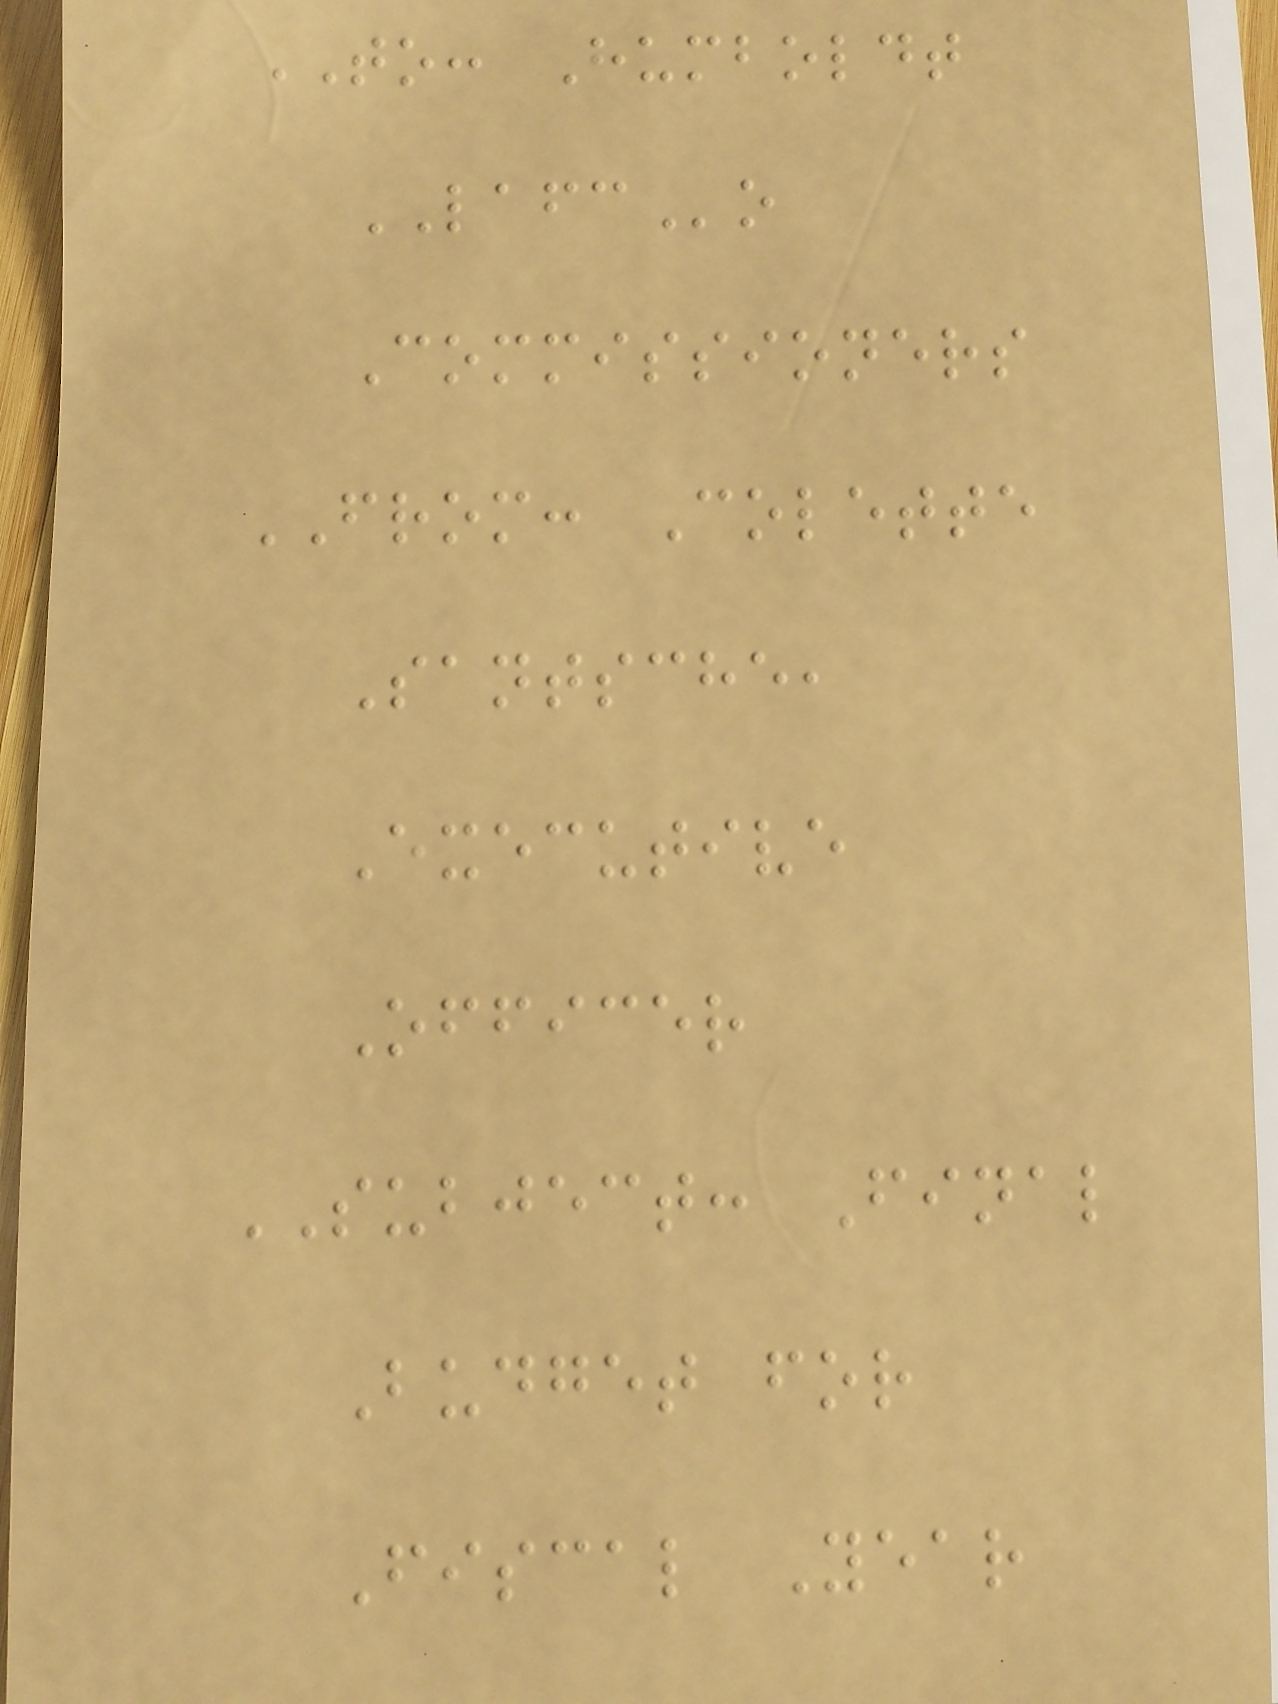TO: Humboldt
LAFCo
Commissioners
FROM: Colette
Santsche,
Executive
Officer
SUBJECT: Final
Budget for
Fiscal Year
